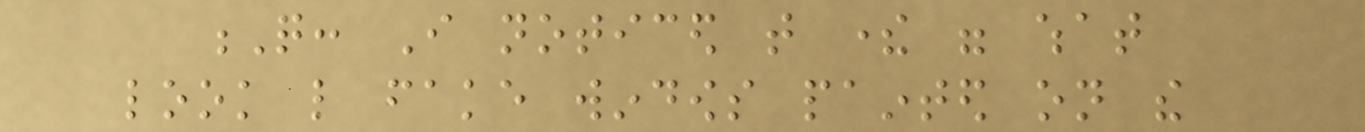Q: I noticed that there were what
look like fake windows painted on the
